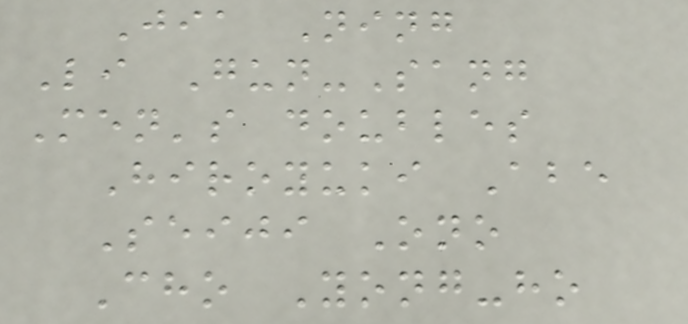Jia Ning
Li Gun-Sang
Men's doubles
Hiroyuki Abe
Seiji Ono
Cho Yong-ho
